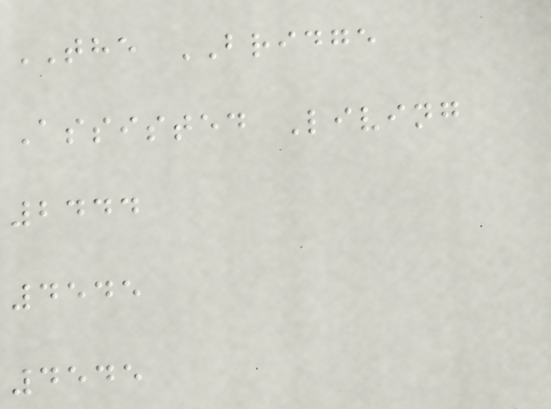THE BRIDGE
Assisted Living
2444
4545
4545
